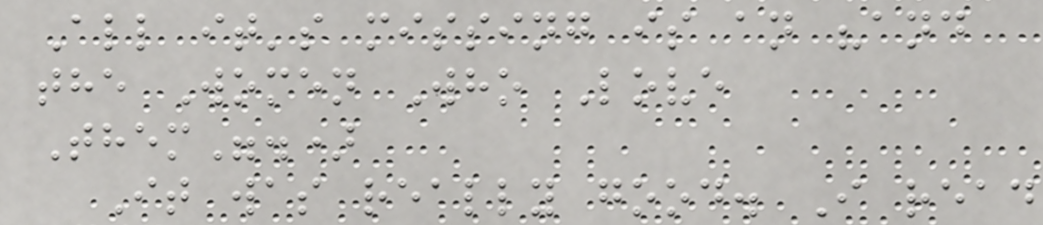All it's missing is an "and
the Women Who Love
Them".)
It was really good. I read
